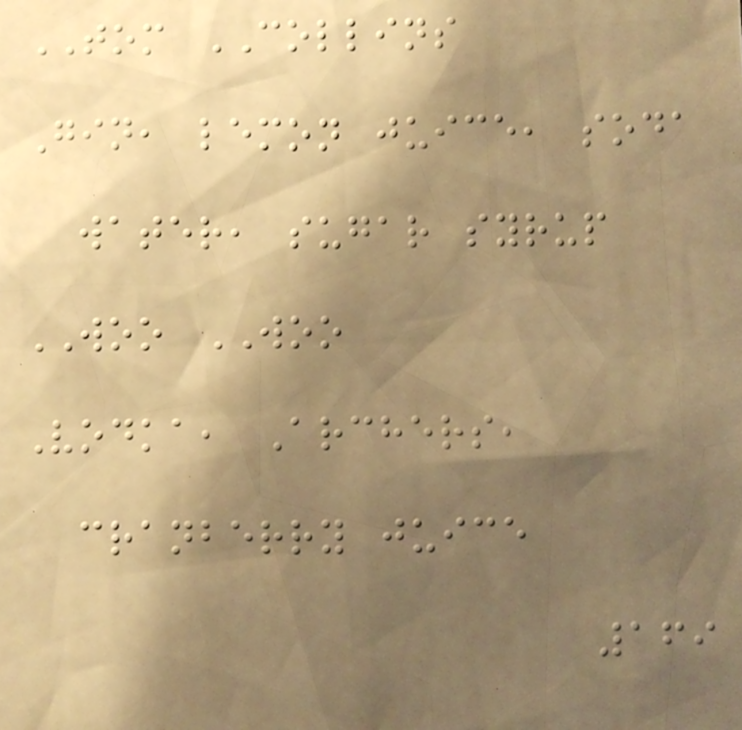TOM COLLINS
Gin, lemon juice, soda
water, sugar syrup
WOO WOO
Vodka, Archers,
cranberry juice
169
